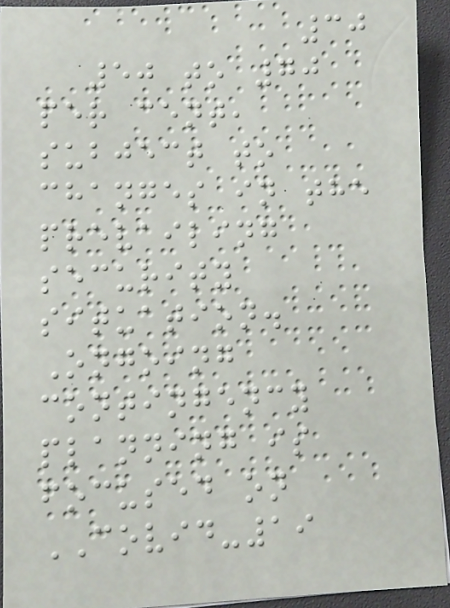30
50 to 70
per cent,
subject to
changes in the
prevailing
security
situation.
Ongoing
contingency
planning is
focused on
COVID-19
